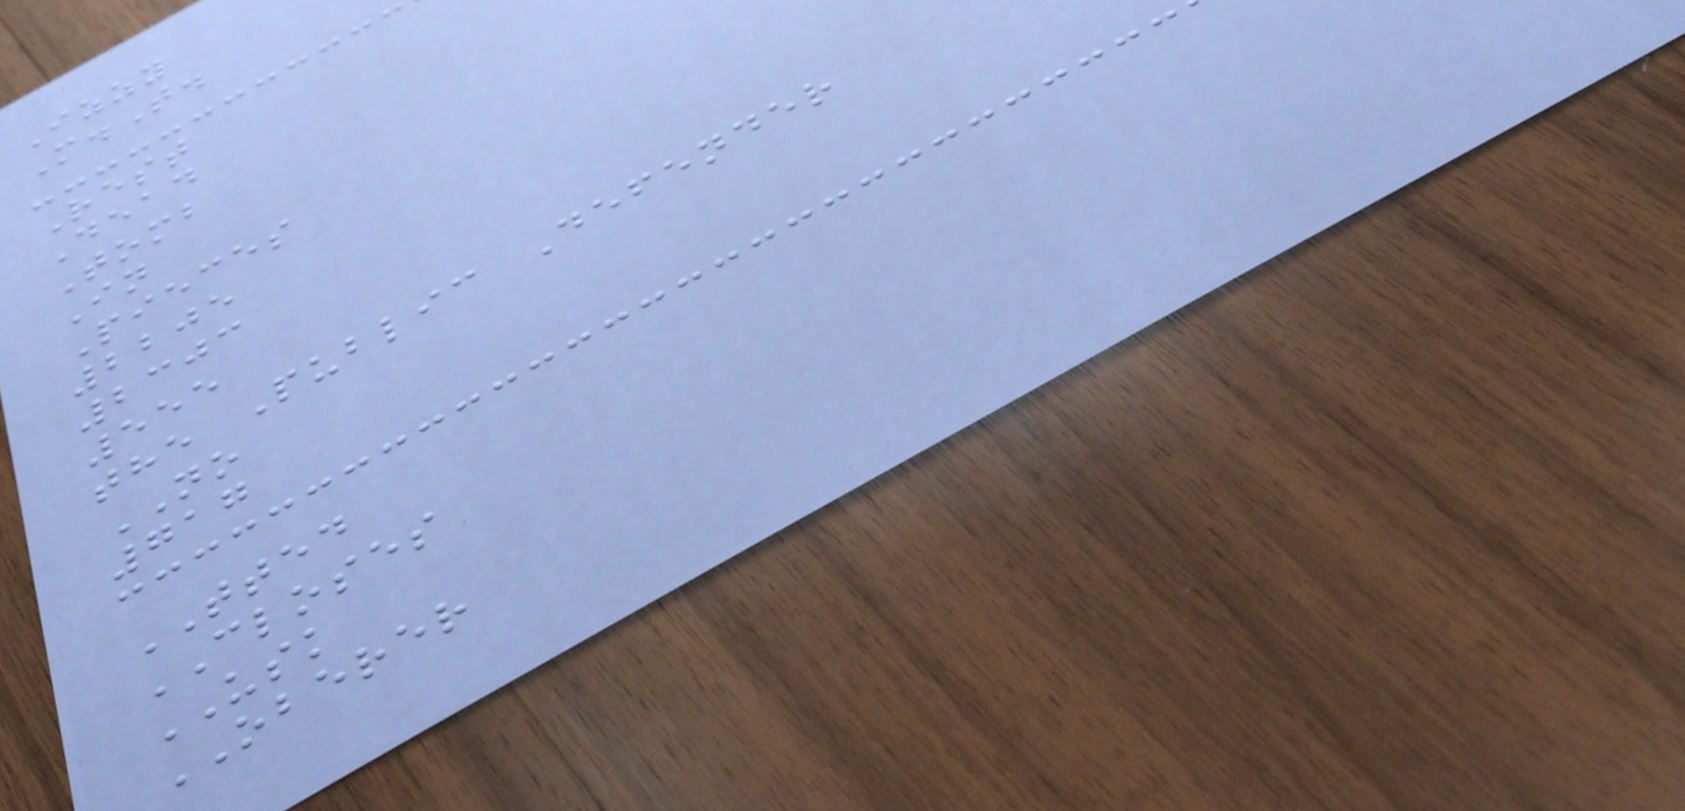Izzy
M.T.
Rest
Dead
Tomb
In
Pieces
2205
2303
555
the Public Defender
NO
717
TTED
CLOSES
USK
OBERER
